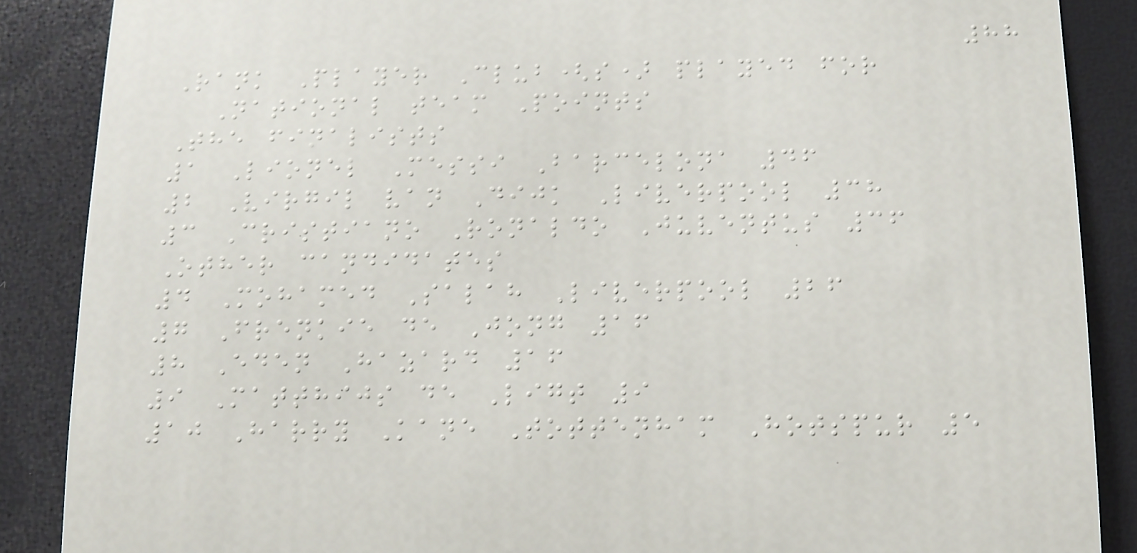88
Rank Player Club(s) played for
National team Points
The finalists
1 Lionel Messi Barcelona 46
2 Virgil van Dijk Liverpool 38
3 Cristiano Ronaldo Juventus 36
Other candidates
4 Mohamed Salah Liverpool 26
7 Frenkie de Jong 16
8 Eden Hazard 16
9 Matthijs de Ligt 9
10 Harry Kane Tottenham Hotspur 5
